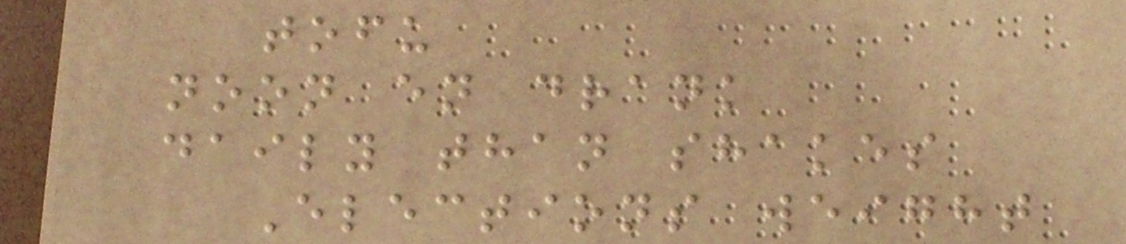tofu
noon en drank
daily than shakes
Elections weight
